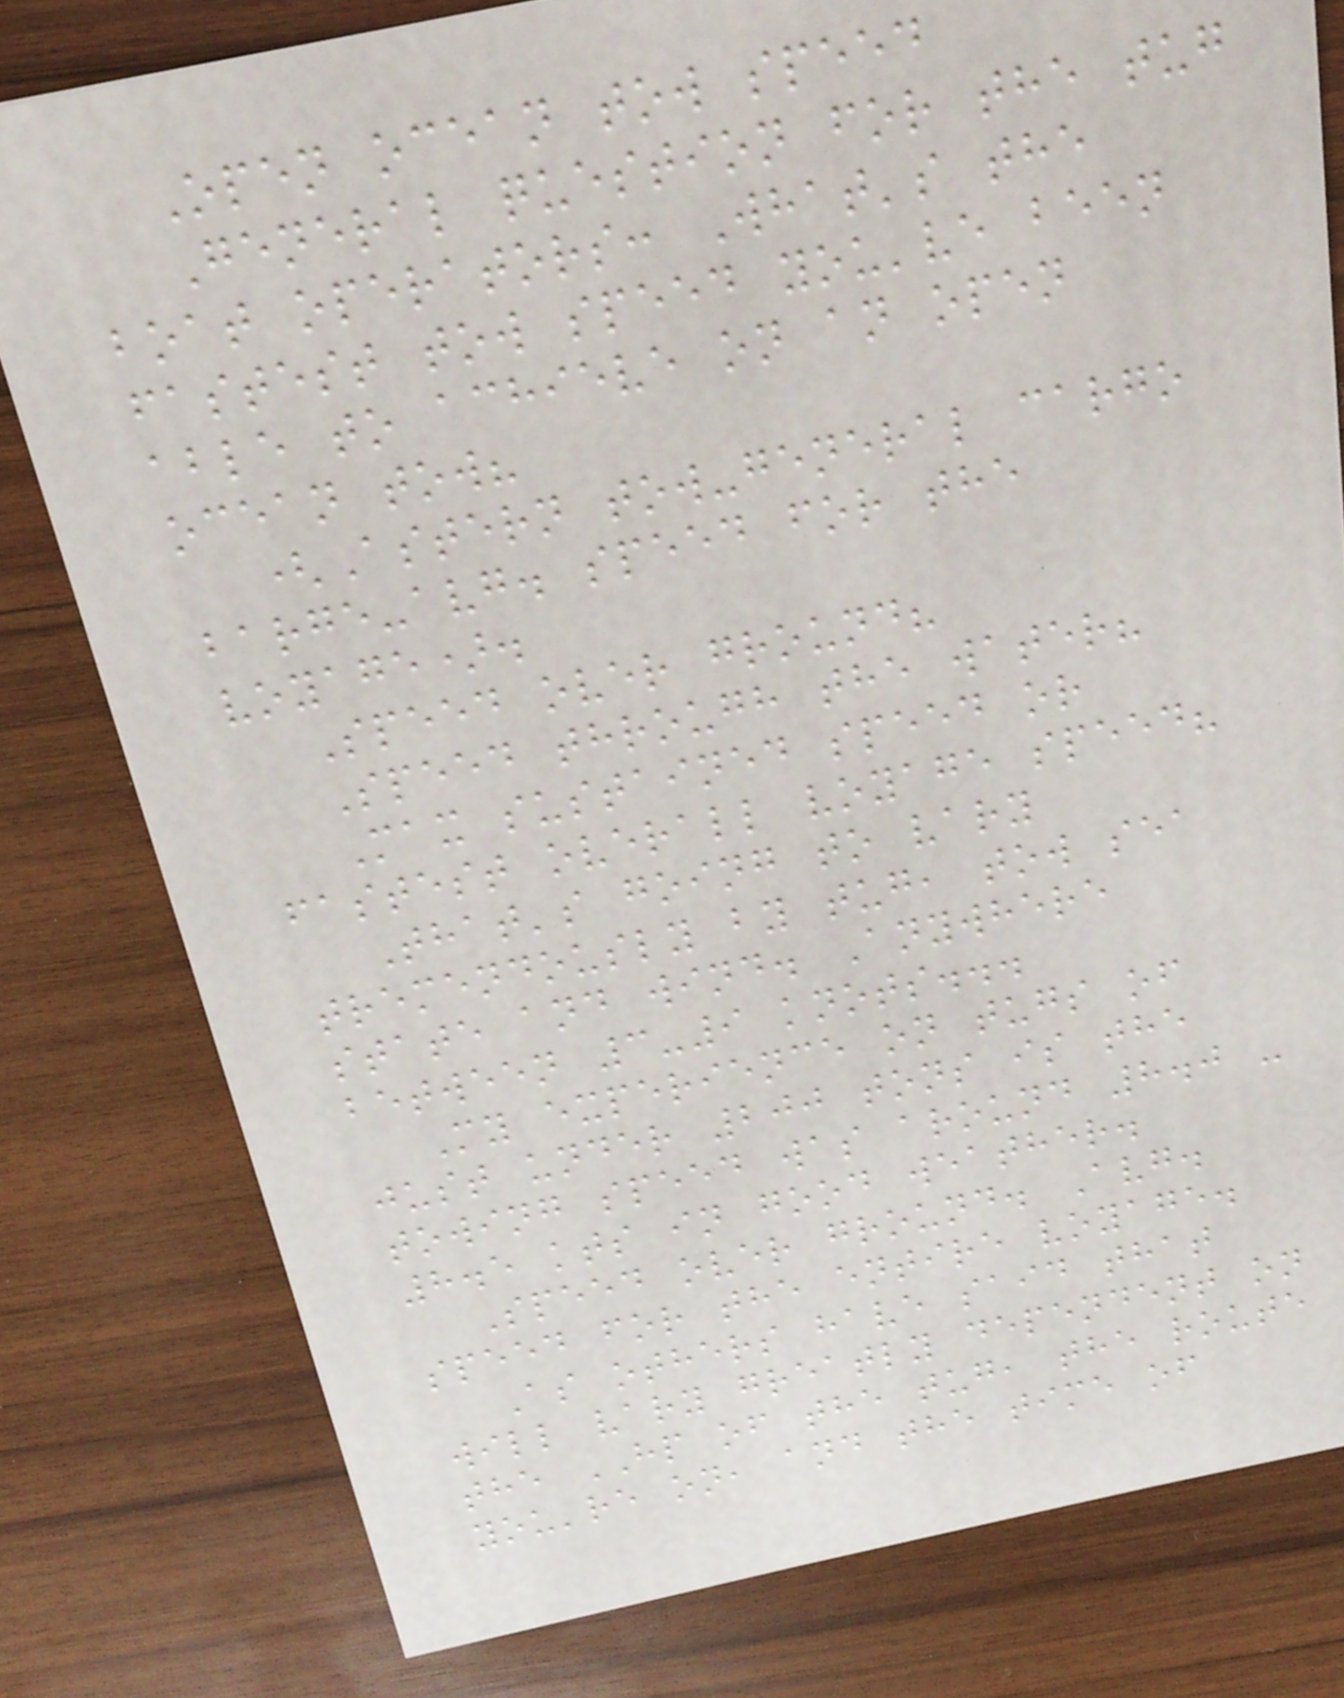Open ocean tow speed
General question for the tug
boat operators: What's the
fastest tow speed you've been
able to achieve on an open
ocean tow?
(Astern tow-general cargo
barge-avg. speed for the
voyage).
Speed over ground?
Speed through the water?
Max sustained speed or
fastest overall voyage speed?
That's going to vary
tremendously by tug, tow sea
state and wind. Anywhere
between 3-9 knots...
My experience on tugs of
just under 200 tons is the
towing speed was around 8.0 -
8.5 kts in good weather.
Speed over ground. Avg.
speed for the entire voyage.
As others have said that
will vary greatly dependent on
the HP of the tug, the route
you're on, and the time of
